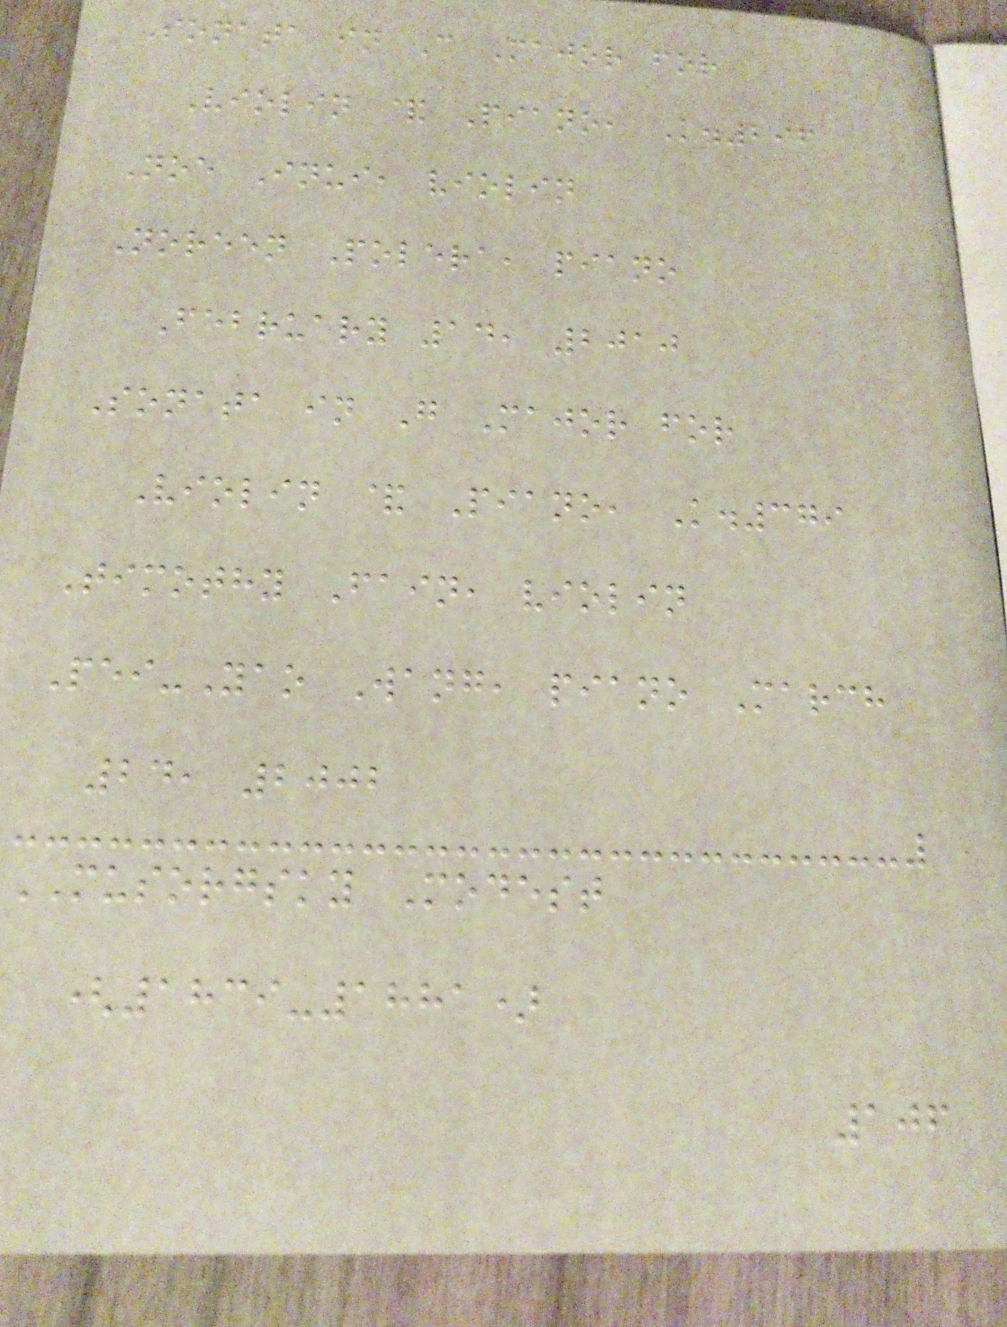Sonata in C Major for
Violin & Piano, K.296
Noe Inui, violin
Noreen Polera, piano
February 14, 2010
Sonata in G Major for
Violin & Piano, K.379
Timothy Fain, violin
Pei-Yao Wang, piano March
24, 2002
MUSORGSKY Modest
(1839-1881)
106
